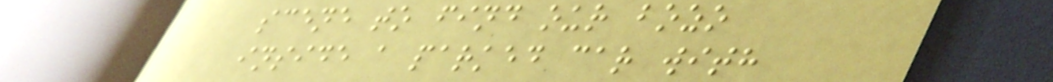scene to find our bozo
inside a parked car with
